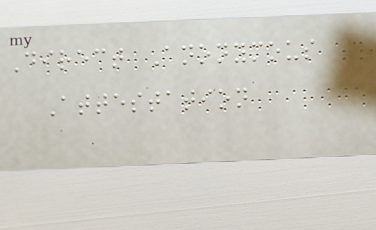Direct Anonymous
Attestation
